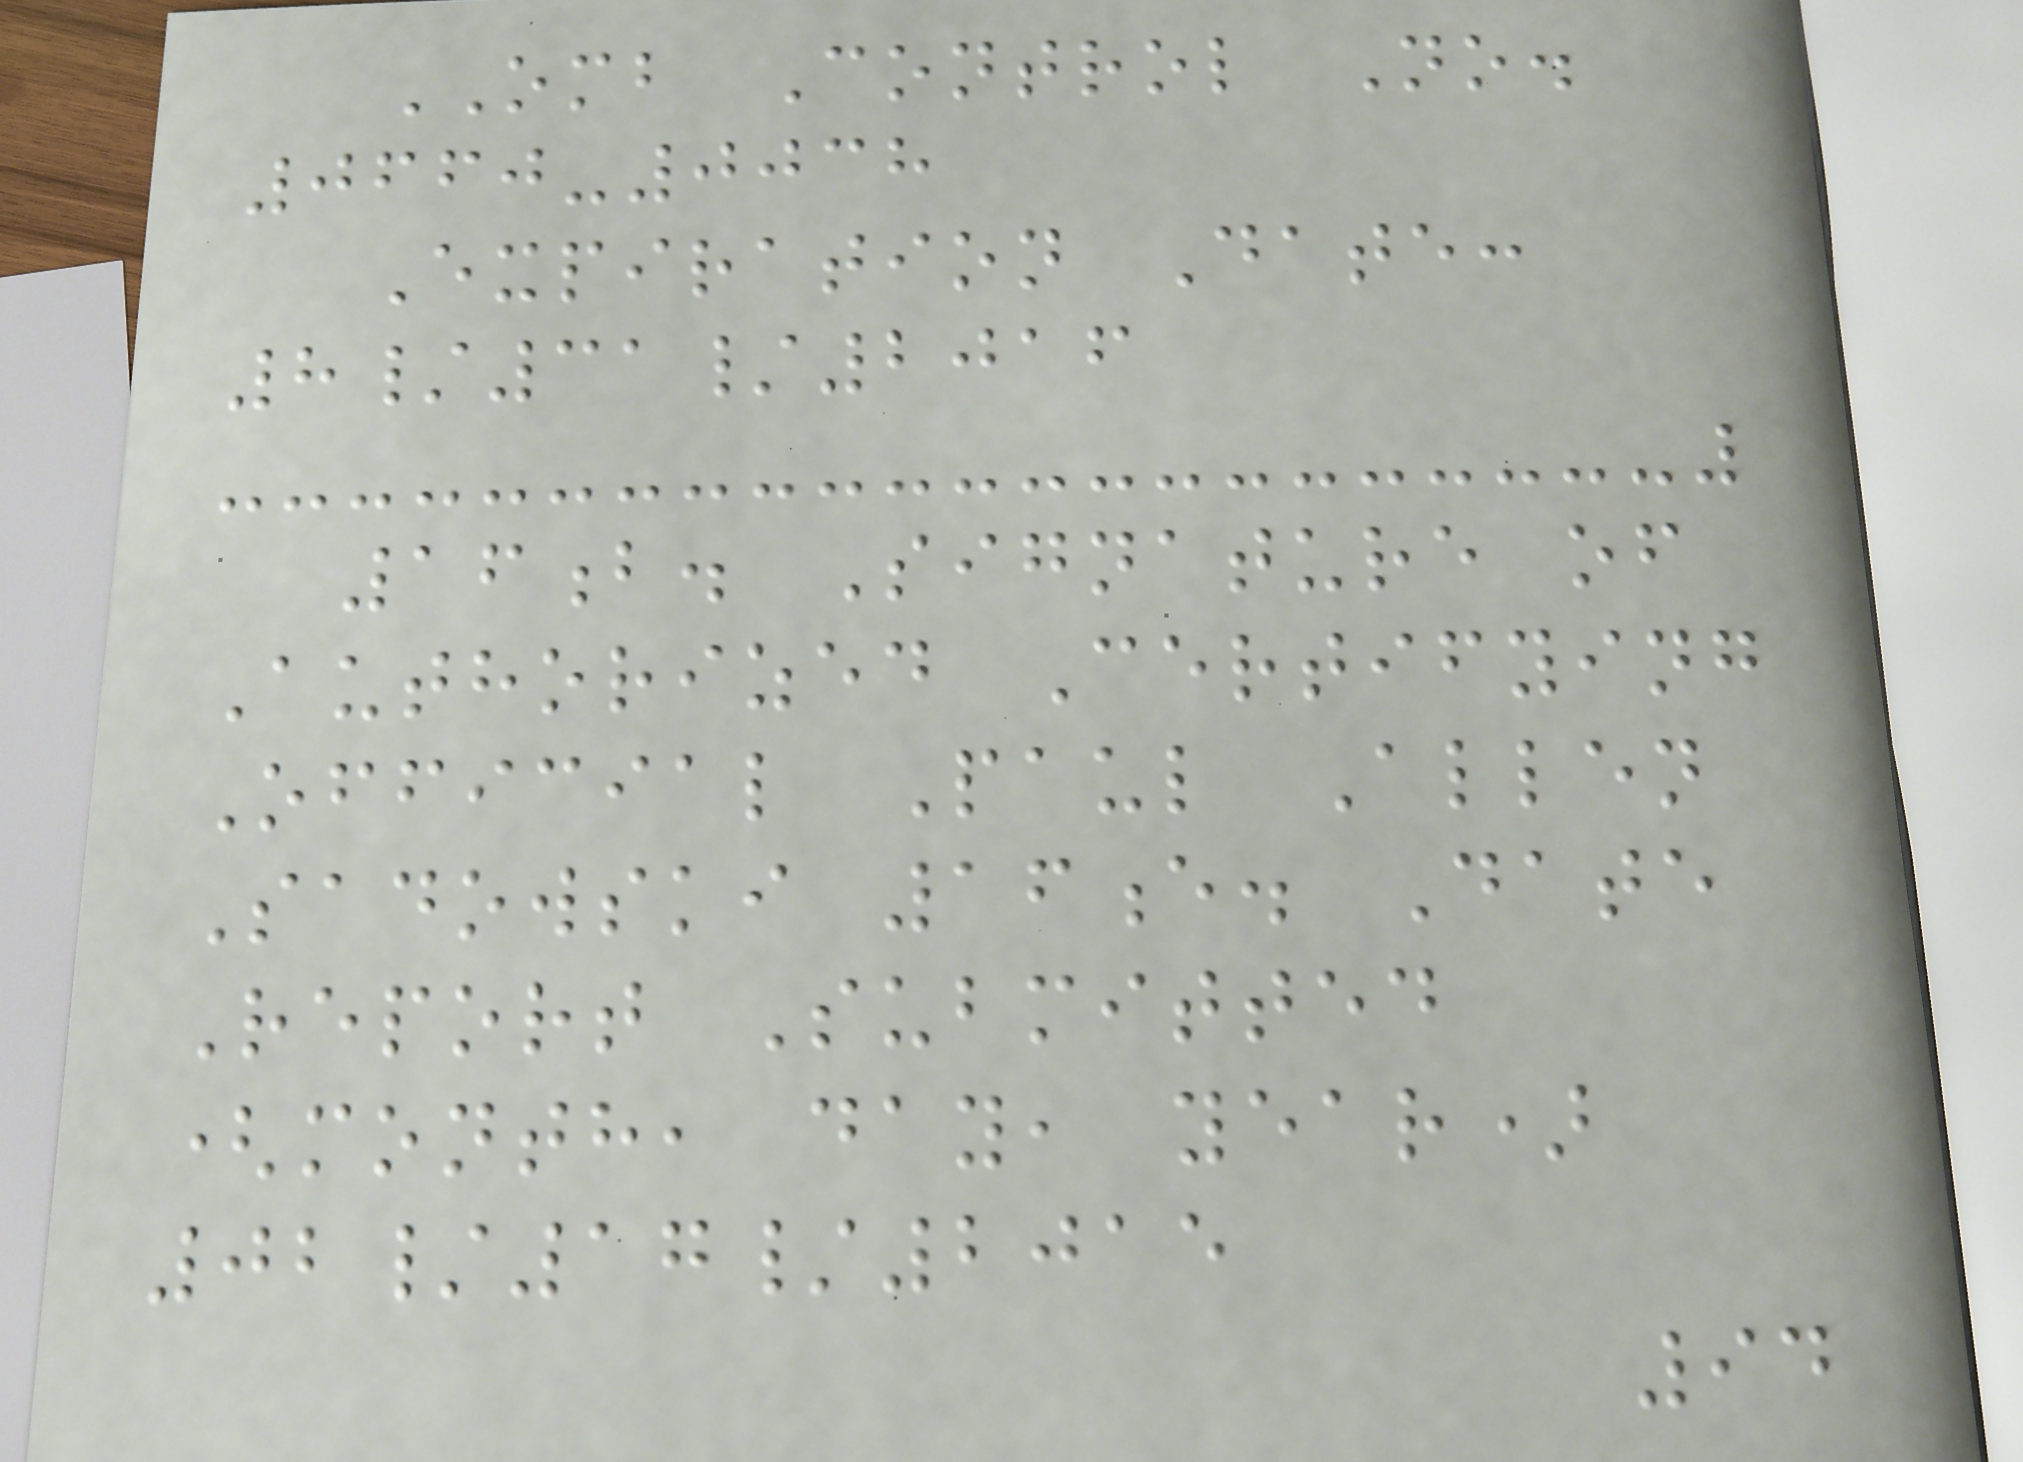OMB Control No.
0660-0038
Expiration Date:
8/31/2016
16b. Signature of
Authorized Certifying
Official Paul Allen
Sadowski 16e. Date
Report Submitted
(month, day, year)
02/17/2015
94
